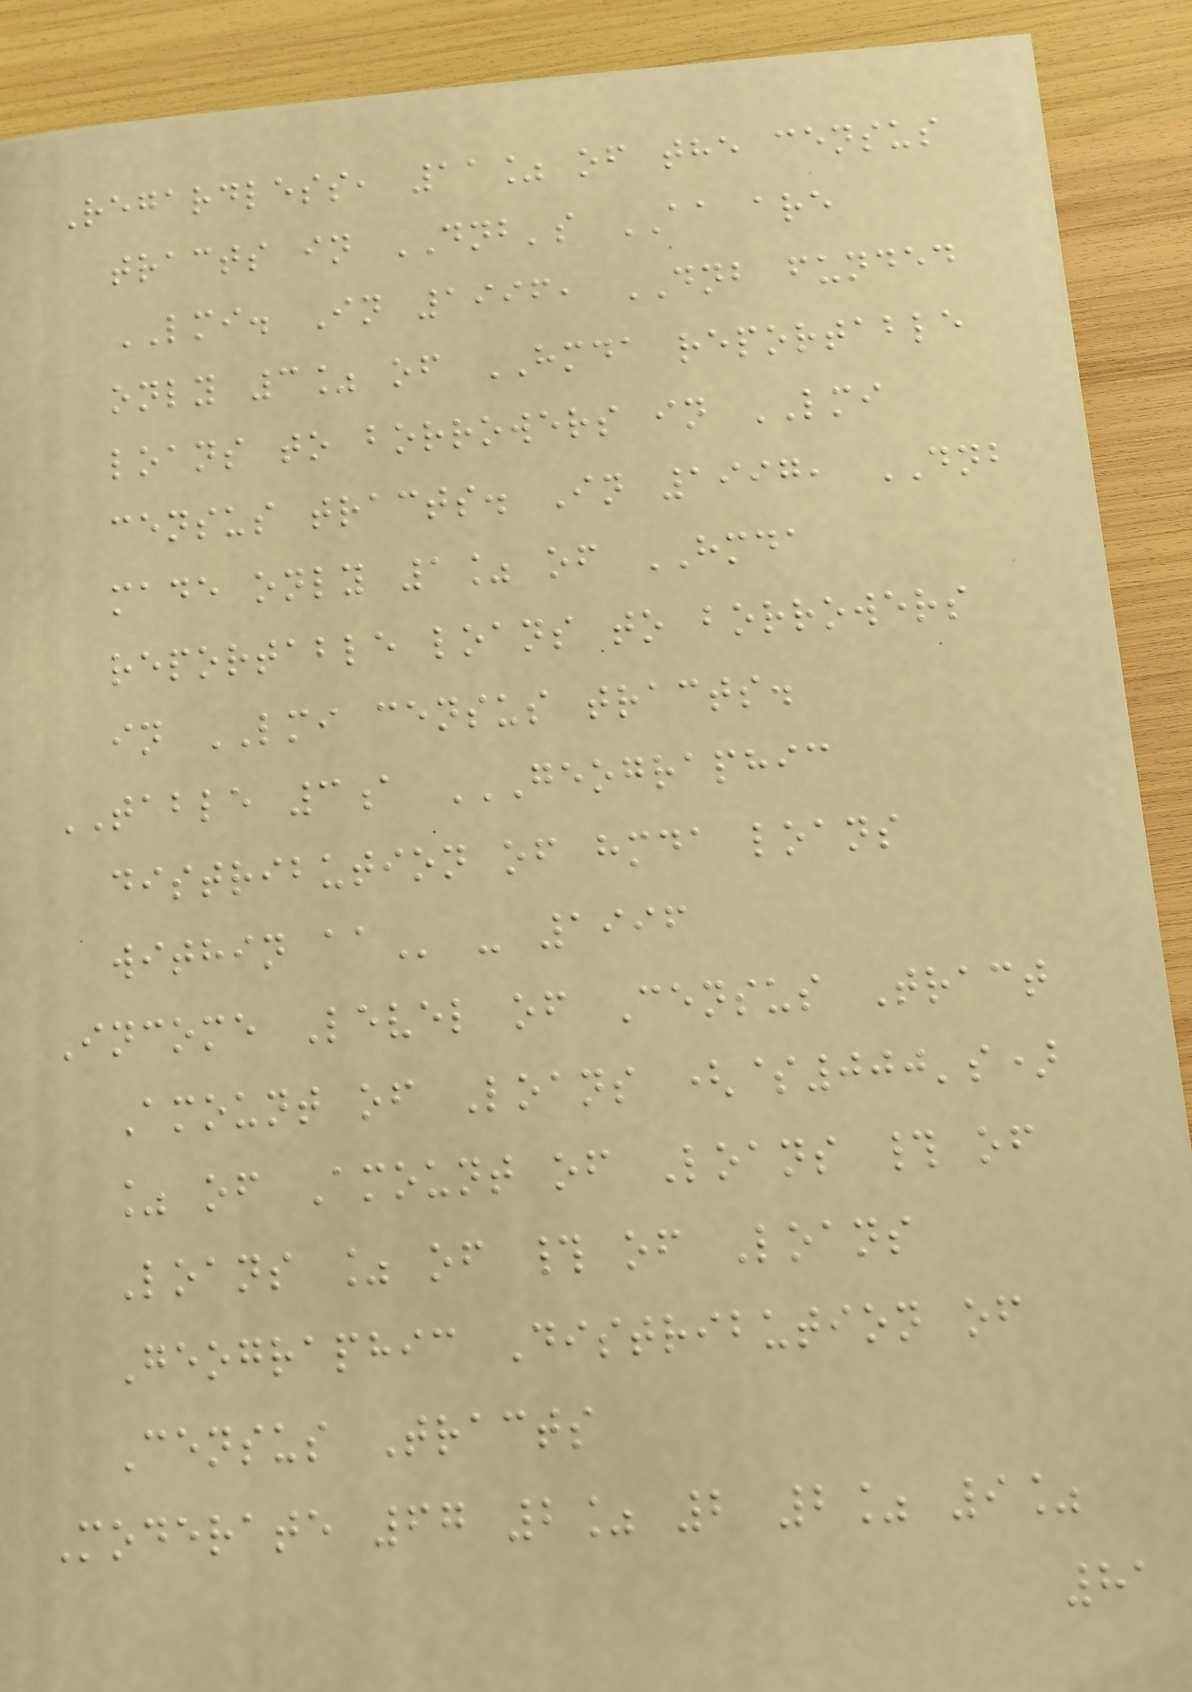Regardless, 11% of the census
tracts in DNB's AA are
LMI. In 1996, DNB funded
only 3% of HMDA reportable
loans to borrowers in LMI
census tracts. In 1997, DNB
made only 1% of HMDA
reportable loans to borrowers
in LMI census tracts.
TABLE 3a GEOGRAPHIC
DISTRIBUTION OF HMDA LOANS
WITHIN AA - 1996
Income Level of Census Tract
Amount of Loans ($000's)
% of Amount of Loans # of
Loans % of # of Loans
Geographic Distribution of
Census Tracts
Moderate 67 2% 2 2% 9%
81
